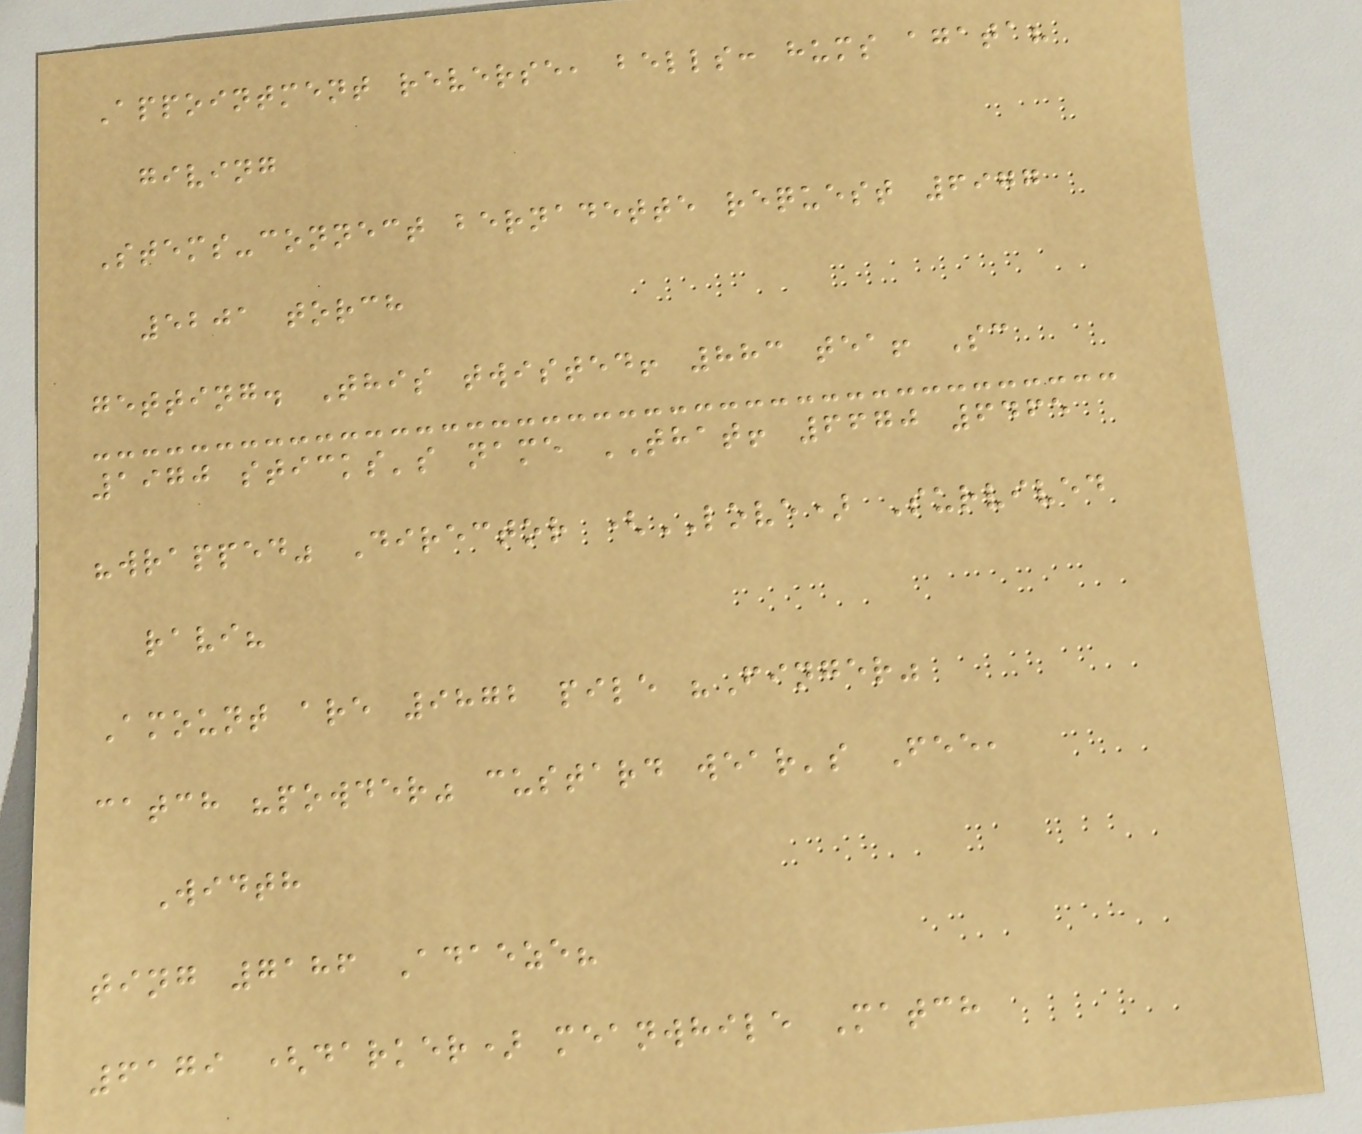Appointment reverse, bells: hums agata?
giving
Stems-connect bernadette request 6977
5201 torch
getting. This twisted! 883 tea! Sc
1970 sticks's name THAT! 6670 6465
"wrapped" Director (LOVE) Survived
ravi?
Amount are 9872 pile "Finger"
catch "powder" custard wear's Fee,
Width
ting 7186 Adaeze?
6179 (darker) meanwhile Match
